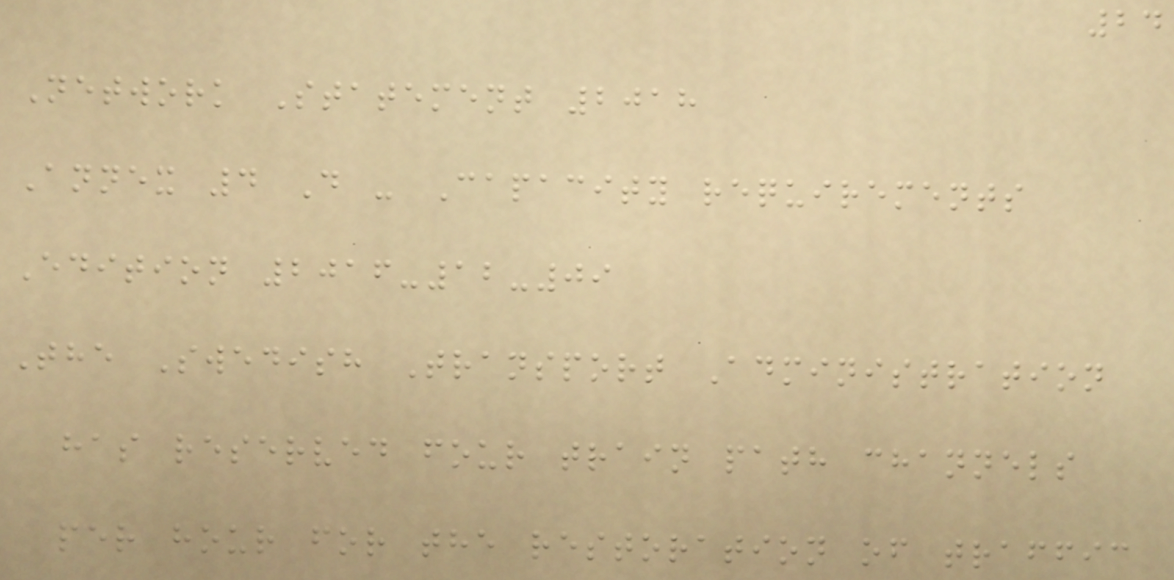24
Network Statement 2018
Annex 4 D - Capacity requirements
Edition 2016-12-09
The Swedish Transport Administration
has reserved four train path channels
per hour for the restoration of traffic
